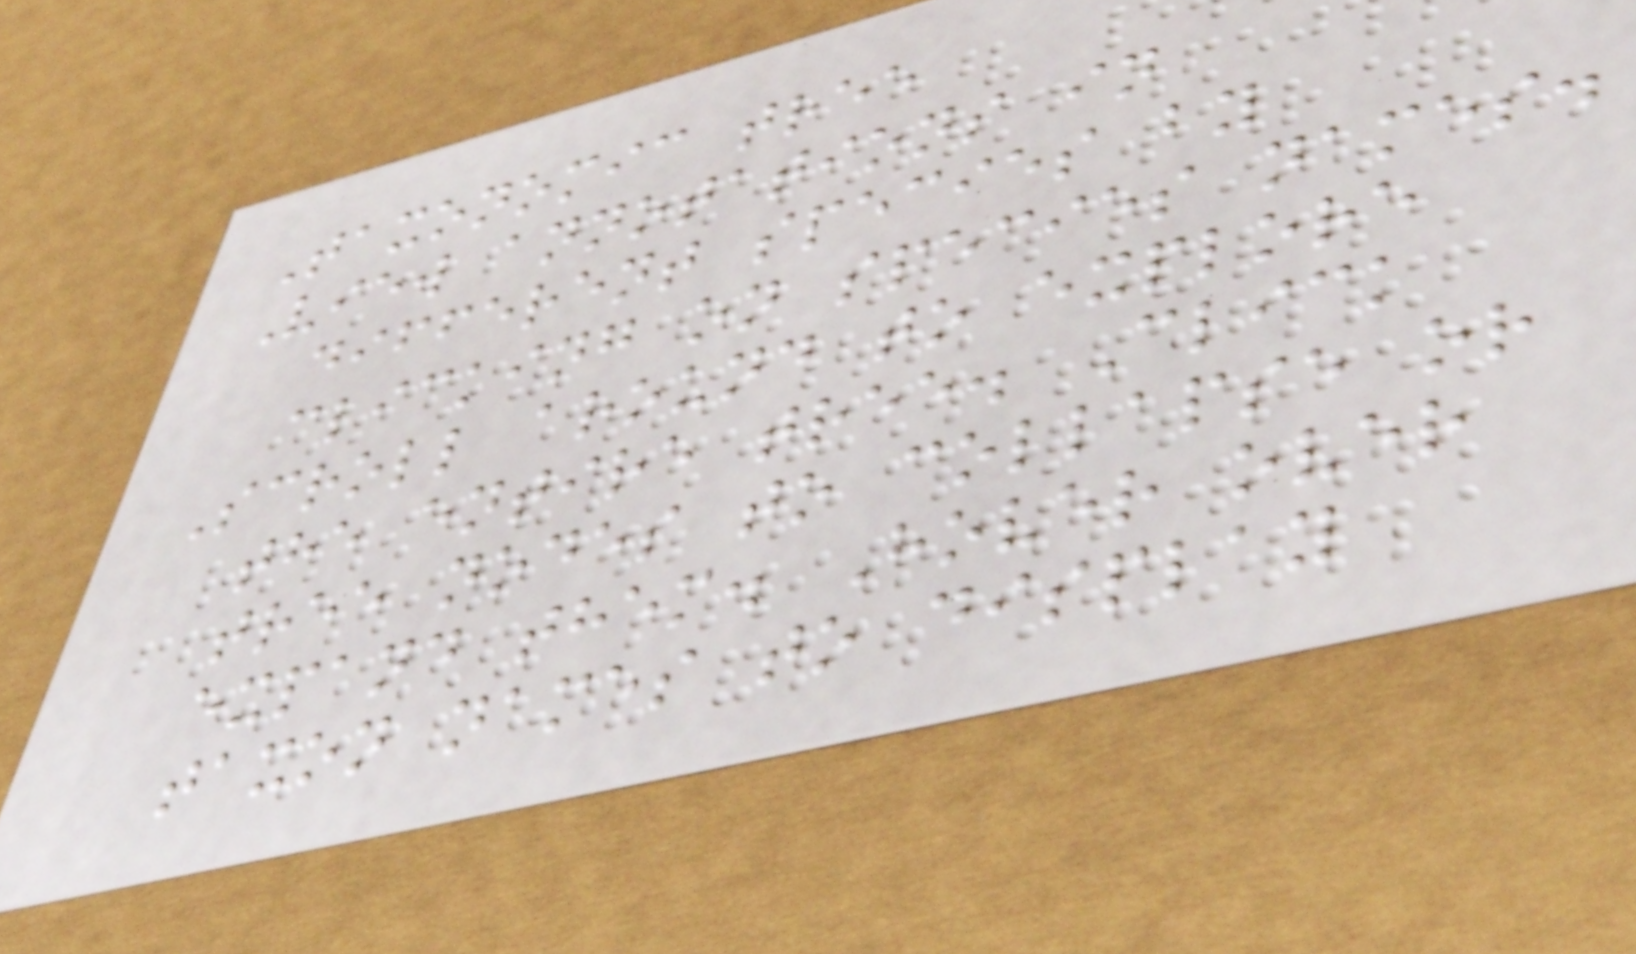Taxonomic tree
View annotations in
different species by
clicking on species names.
Scroll around to explore
the entire tree. Click
tree nodes to collapse or
expand them. Hover over
taxon names to display
